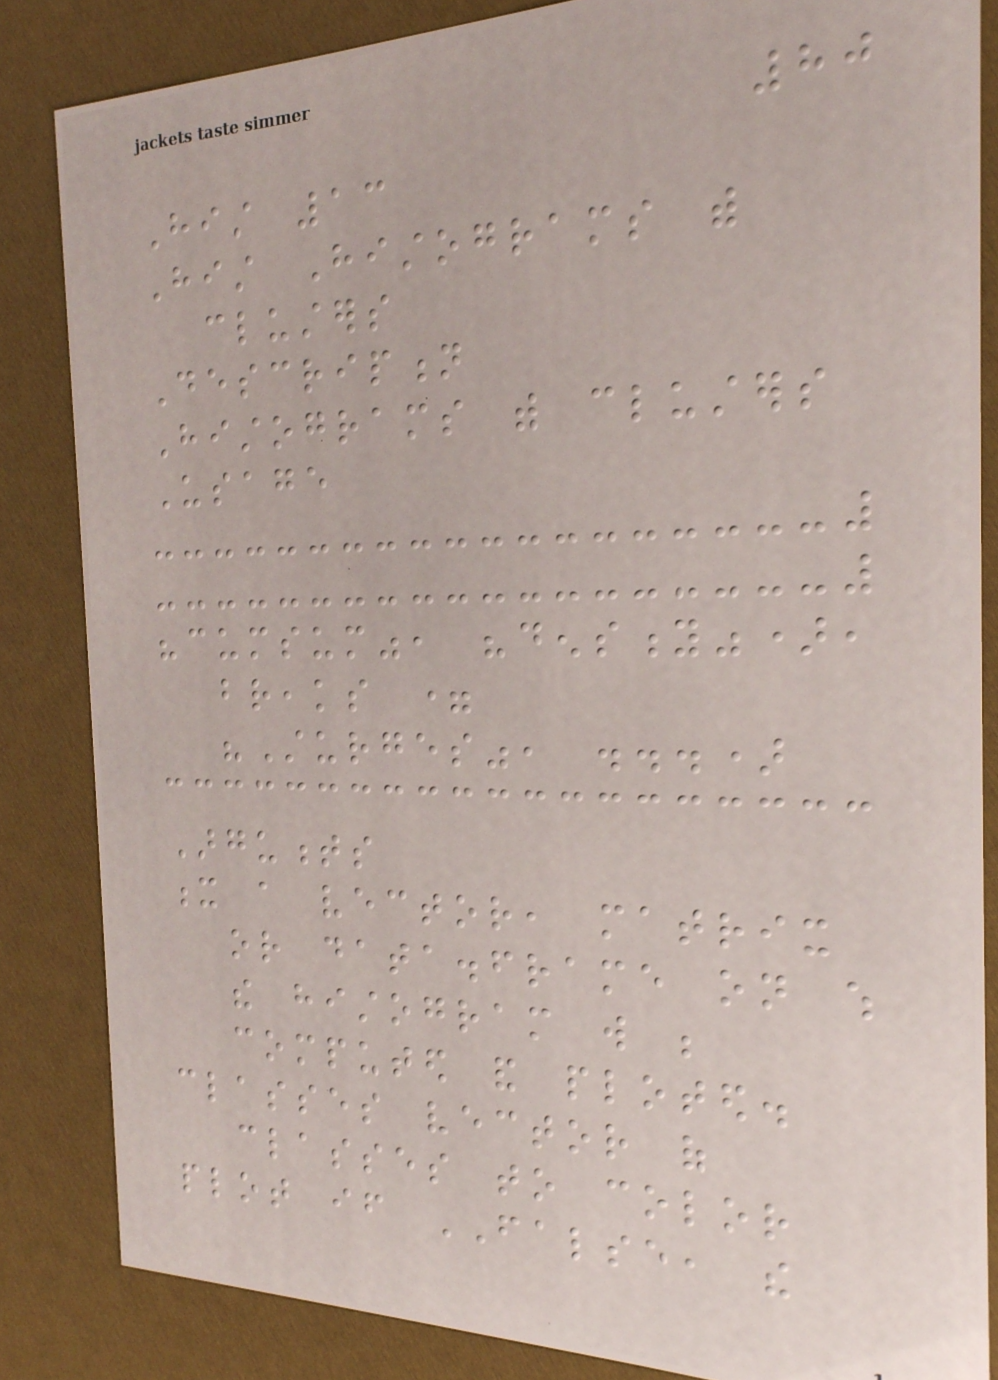80
Hist 13
Hist Histograms with
clusters
Description
Histograms with clusters
Usage
"cumsum", "density"),
breaks =
"Sturges", ...)
Arguments
x a vector, matrix
or data.frame on which
the histogram will be
computed and ploted.
classes vector of
classes to color
plot if FALSE, the
